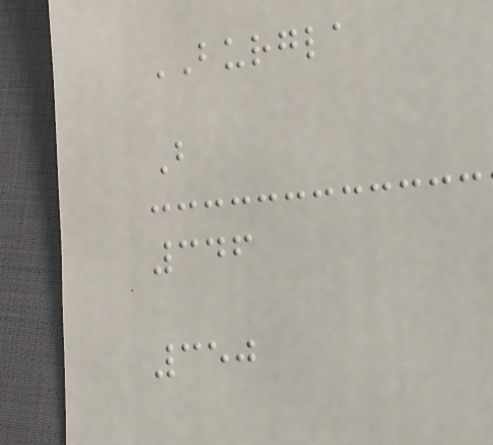BURGLA
B
346
350
